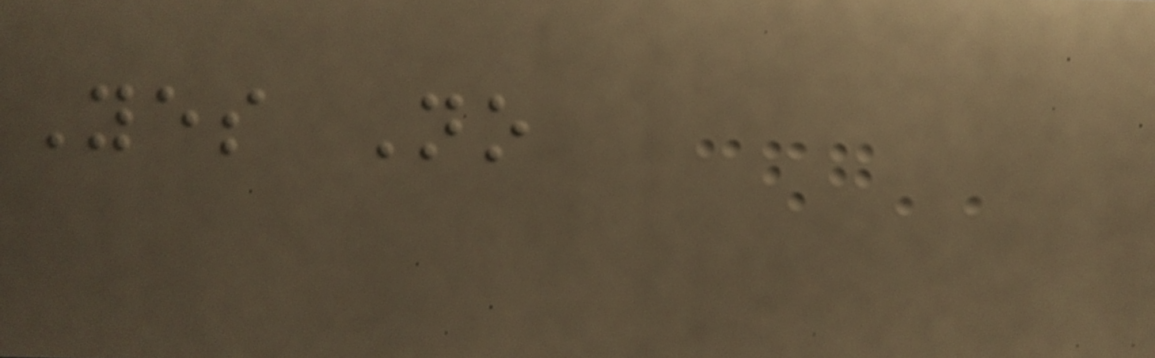Yes No
